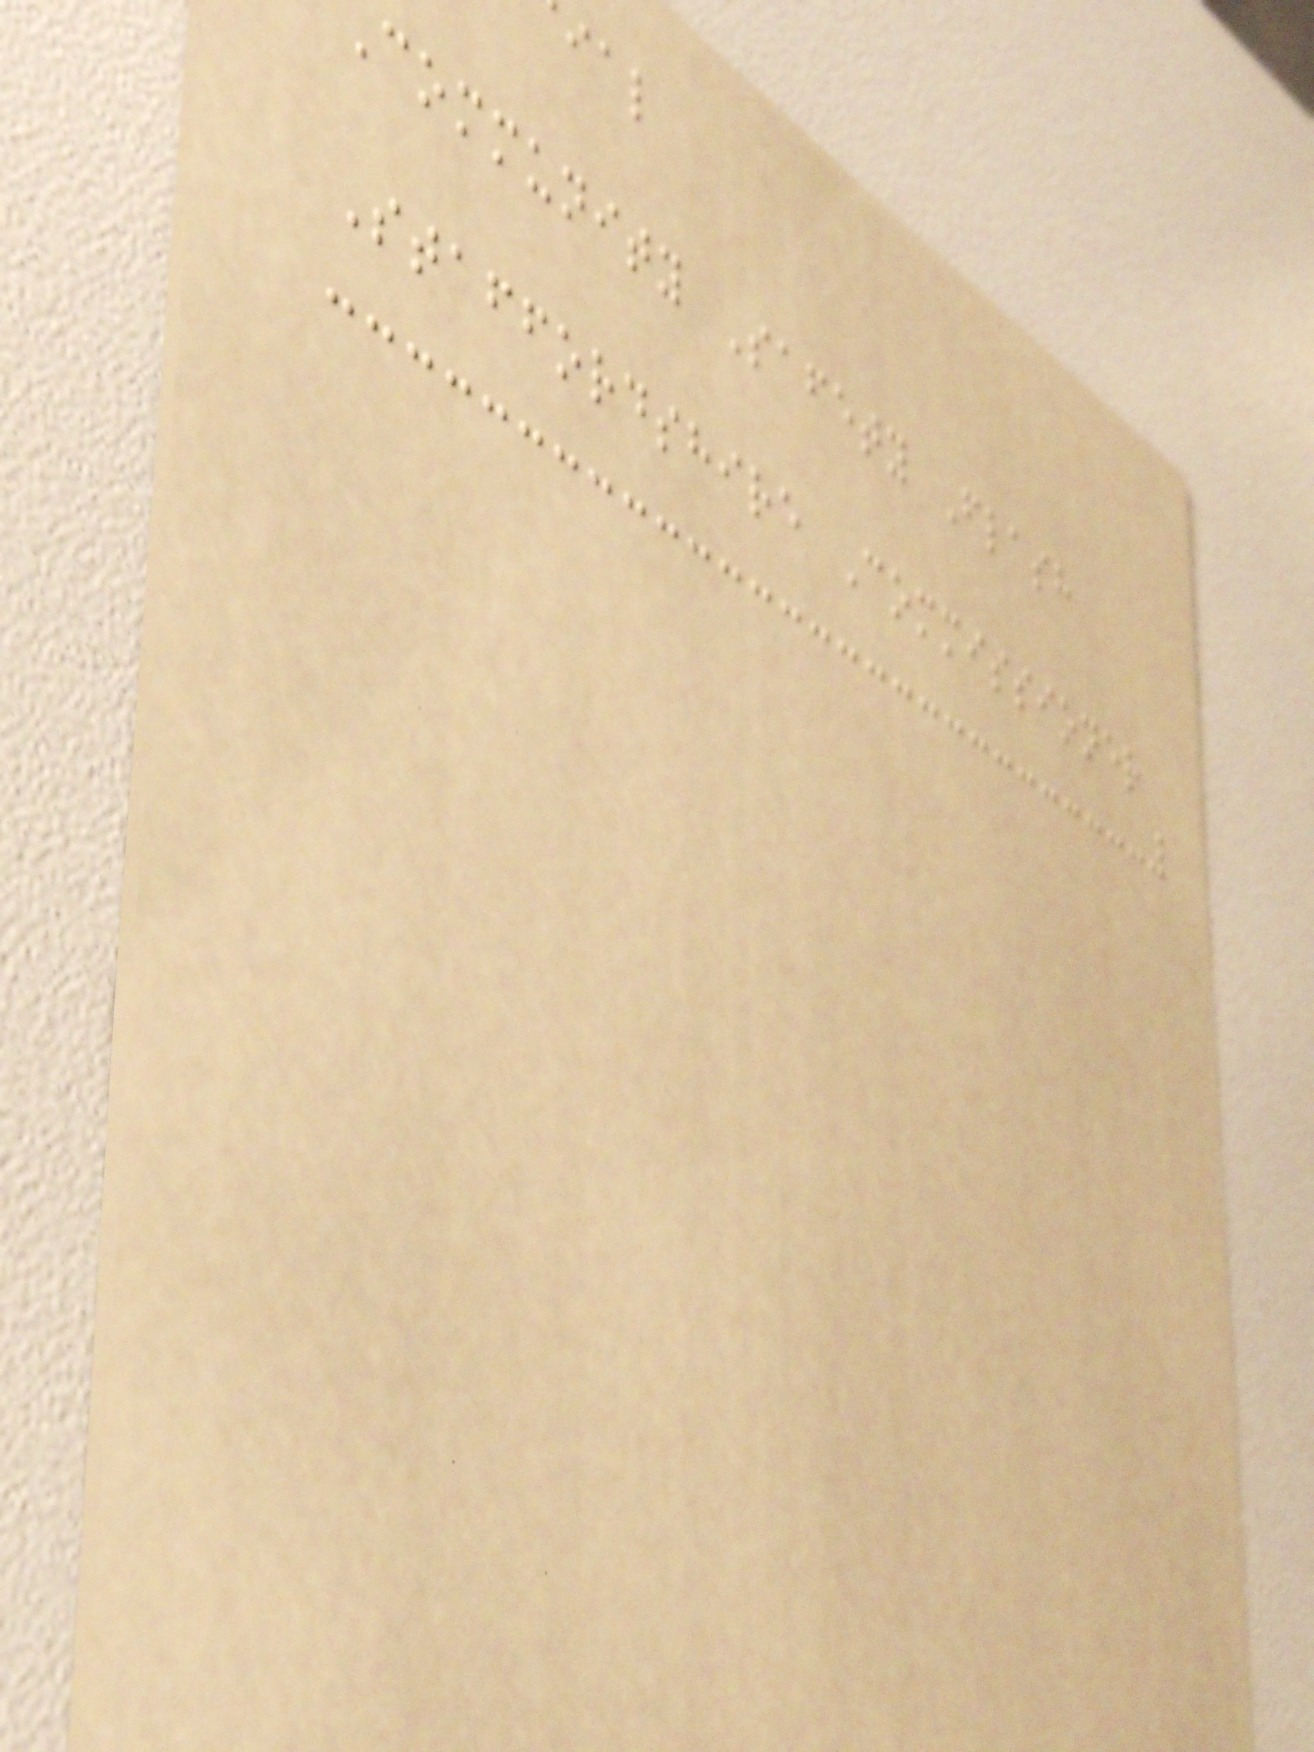community Safety Flash
Staffordshire Commissioner
